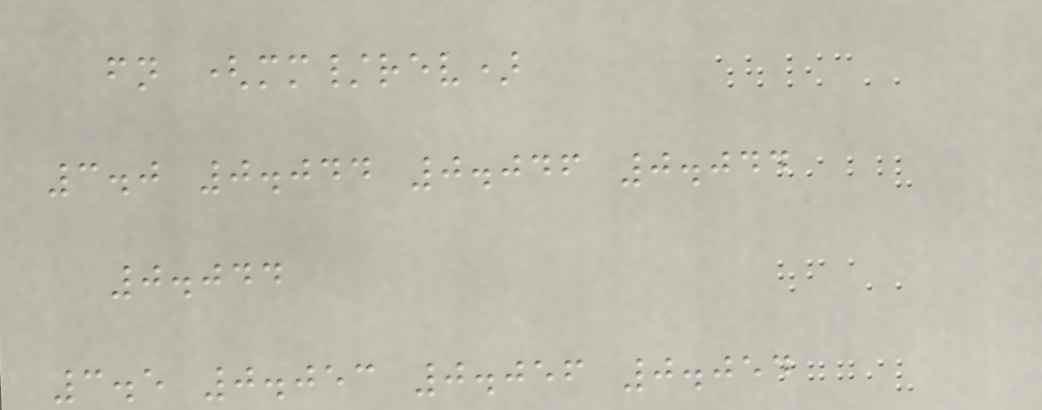fn (mm/rev)
3.0 0.044 0.046 0.044
0.044
3.5 0.053 0.056 0.054
